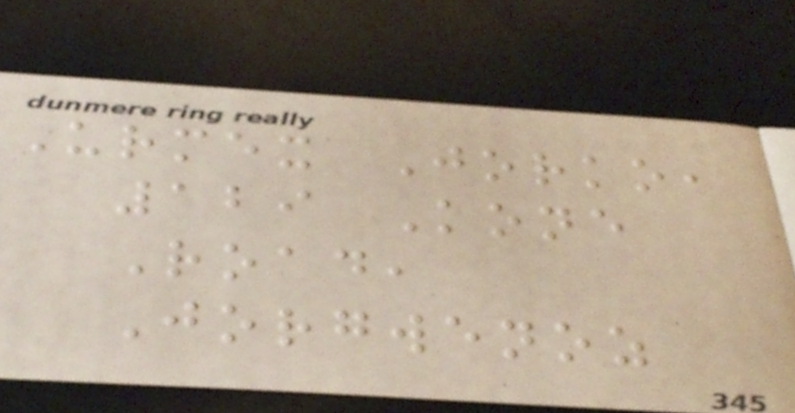Urmex Jorko,
129 Kone
Road,
Jorgwenoz
